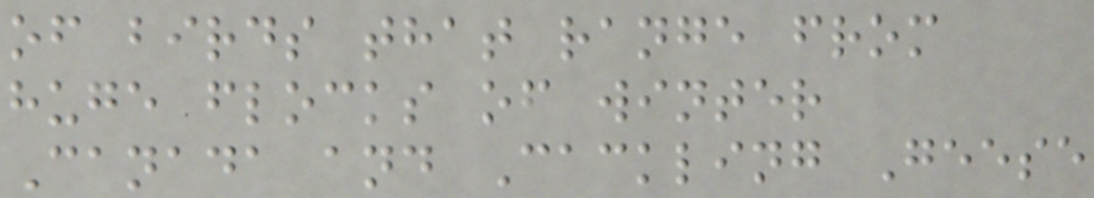of birds that range from
huge flocks of winter
Canada and Cackling Geese
